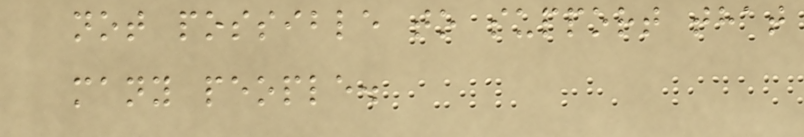not possible to support that
many people.
